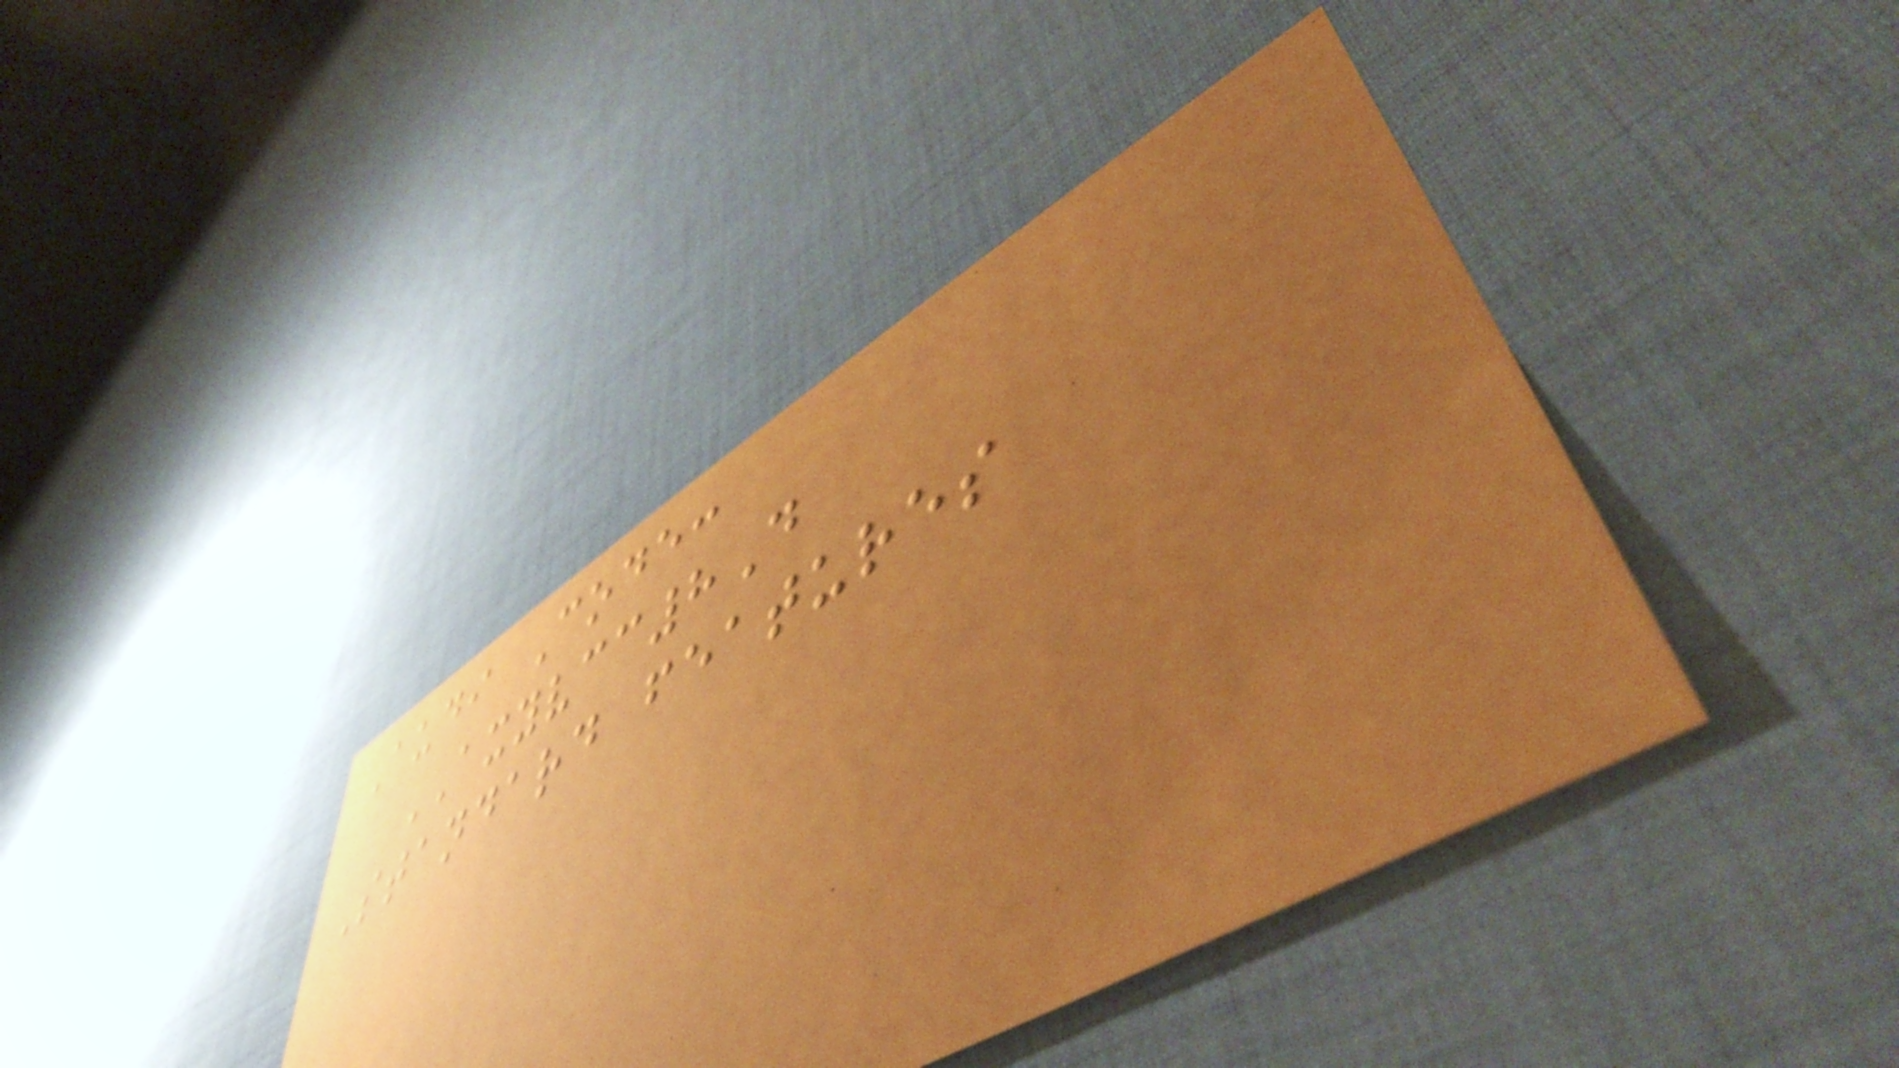Audi Code:
AXYVCC8D
Standard features
